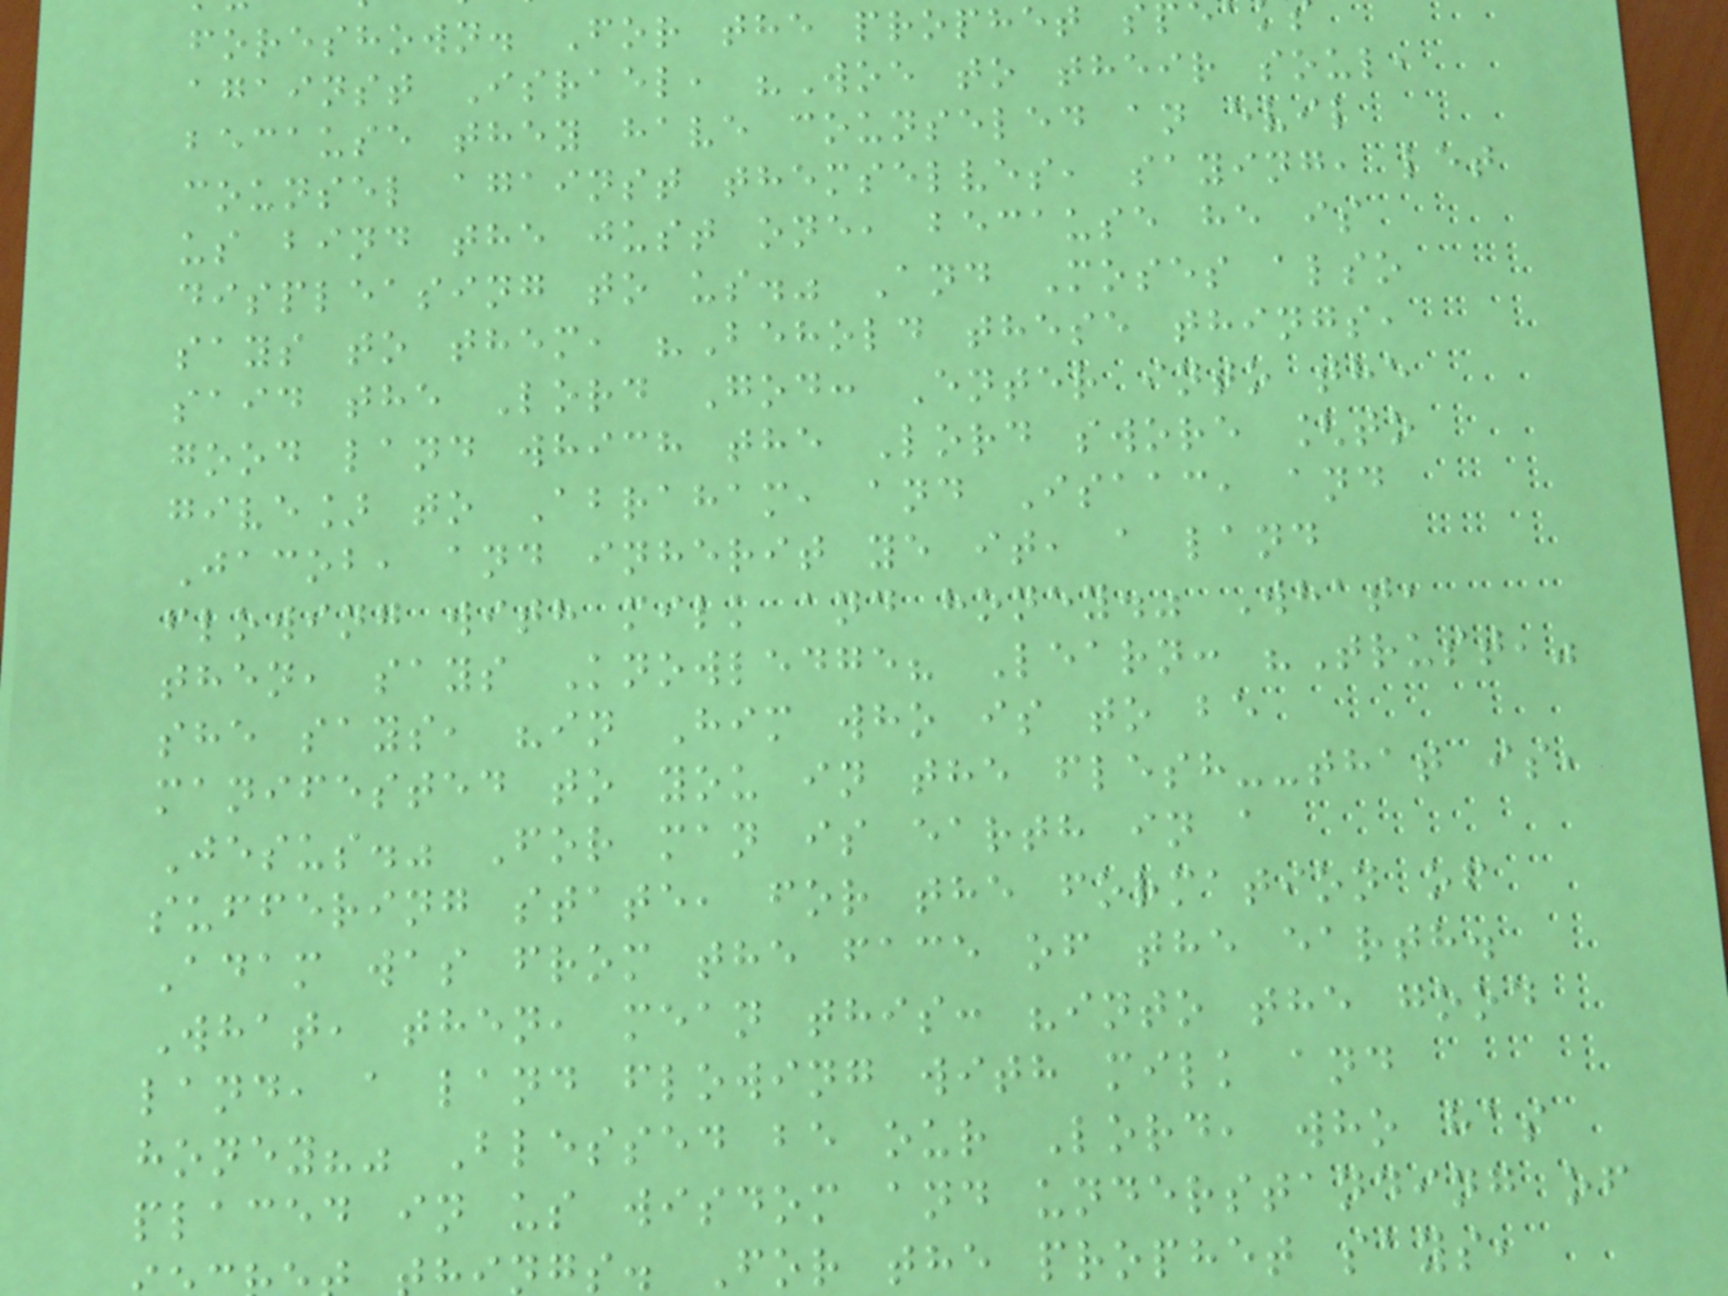foreshown. For the prophet sp
against Israel, "Woe to their soul,
because they have counseled an evil
counsel against themselves, saying, let
us bind the just one, because he is
displeasing to us." And Moses also
says to them, "Behold these things,
said the Lord God: Enter into the
good land which the Lord swore [to
give] to Abraham, and Isaac, and
Jacob, and inherit ye it, a land
flowing with milk and honey." What,
then, says Knowledge? Learn: "Trust,"
she says, "in Him who is to be
manifested to you in the flesh--that is,
Jesus." For man is earth in a
suffering state, for the formation of
Adam was from the face of the earth.
What, then, mean this: "into the good
land, a land flowing with milk and
honey?" Blessed be our Lord, who has
placed in us wisdom and understanding of
gs. For the prophet says,
